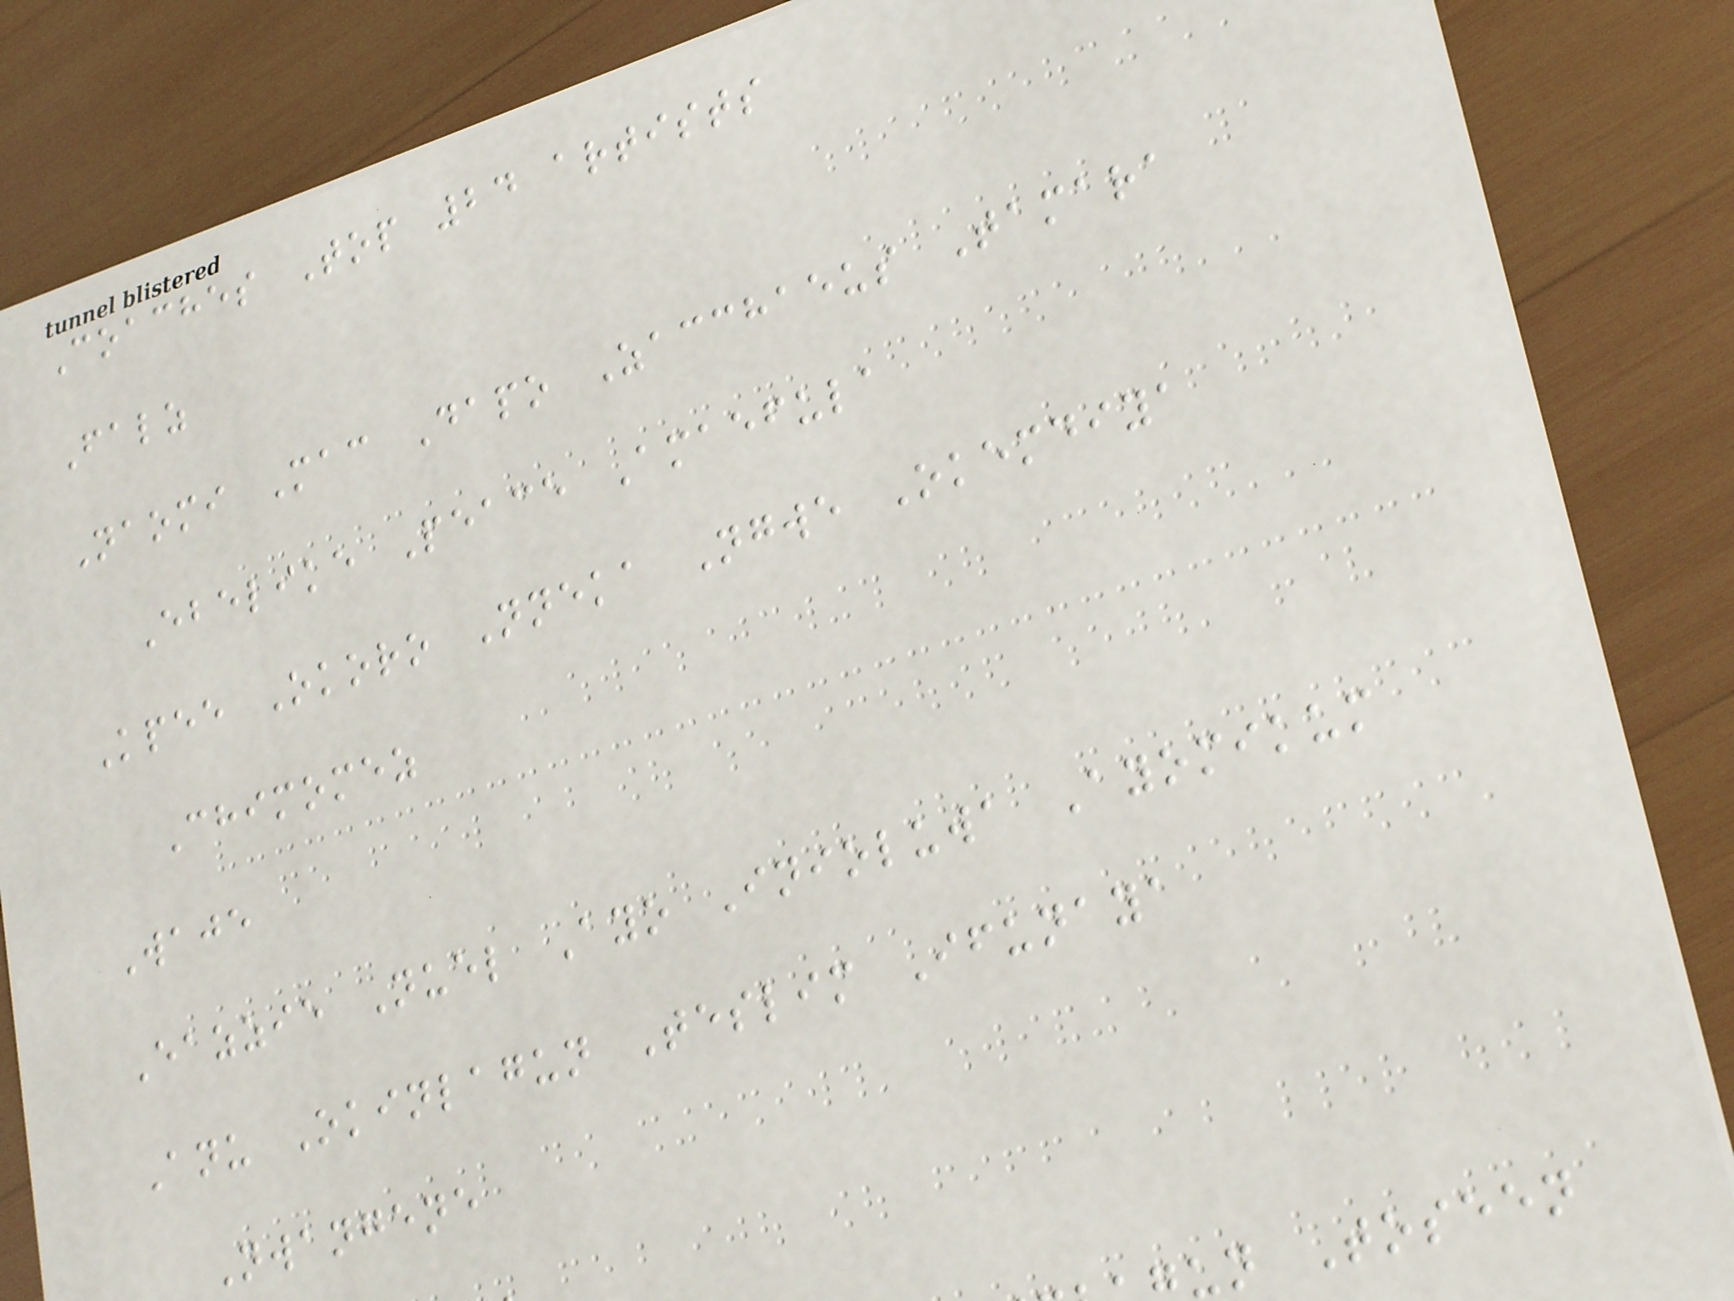Coaches Top 24 artists
Falz
Naomi Mac Dapo Zacchaeus Tamara
Ebelike Peace Amaefula
Kpee Okoro Nneka Ngwe Okemdiya
Chimomez
Waje
Eazzie Nuel Ayo Inioluwa Ayomikum
Anu Okinlagun Teslim Ifunaya
Nwangene
un Toseen
